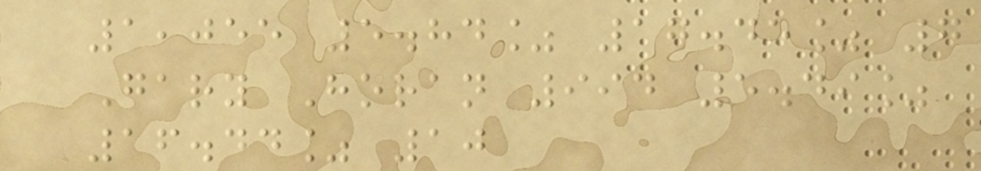1,055 5.84% 17.45% 7
Gary Horan 994 5.49%
16.44% 10
